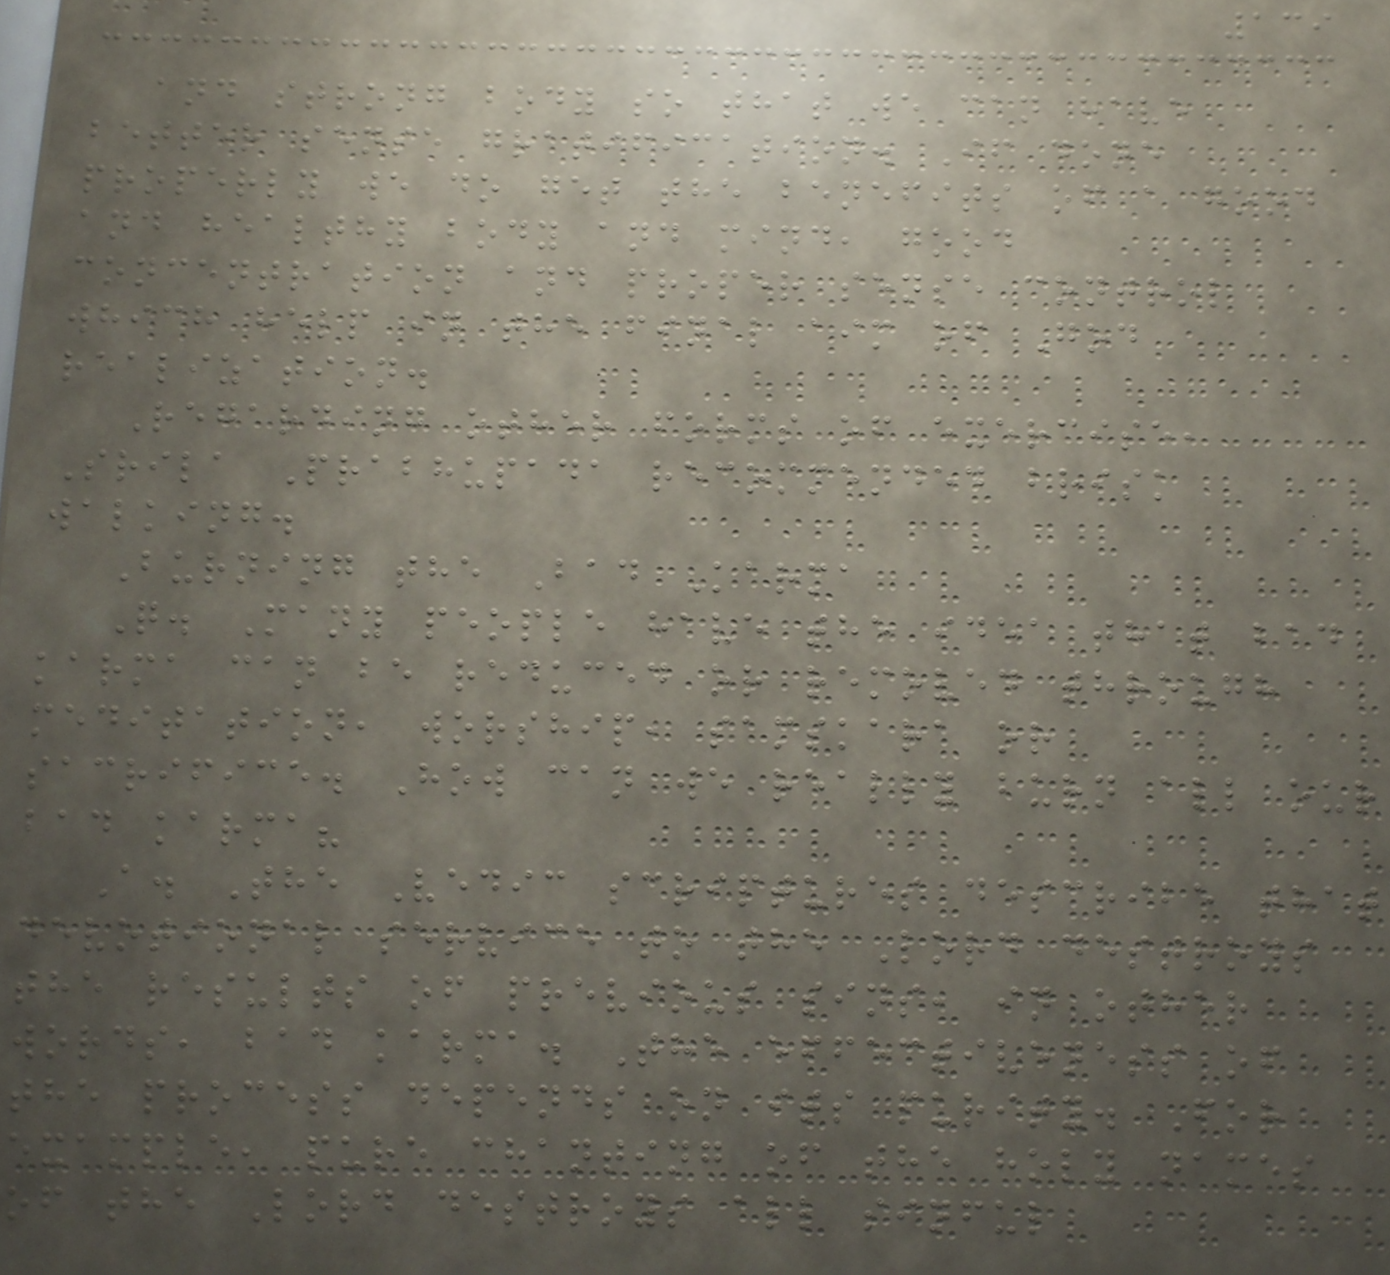139
and strong body so that we can have
better sense gratification. If done
properly we do get the benefits of a good
and healthy body and mind, good
concentration and proper sense control
which help in the final aim of God
realization.
Regarding other forms of exercise,
Srila Prabhupada recommended brisk
walking.
Burning the Bad Karma
Q. Many people have the idea that bad
karma can be reduced or removed through
meditation, worship, samskara or
sacrifice. How can we really burn all our
bad karma?
A. The Vedic scriptures describe that
devotional service to the Lord destroys
the results of previous sins, in other
words, bad karma. The effectiveness of
the process depends on its purity. For
example, pure chanting of the holy names
of the Lord destroys all sinful
